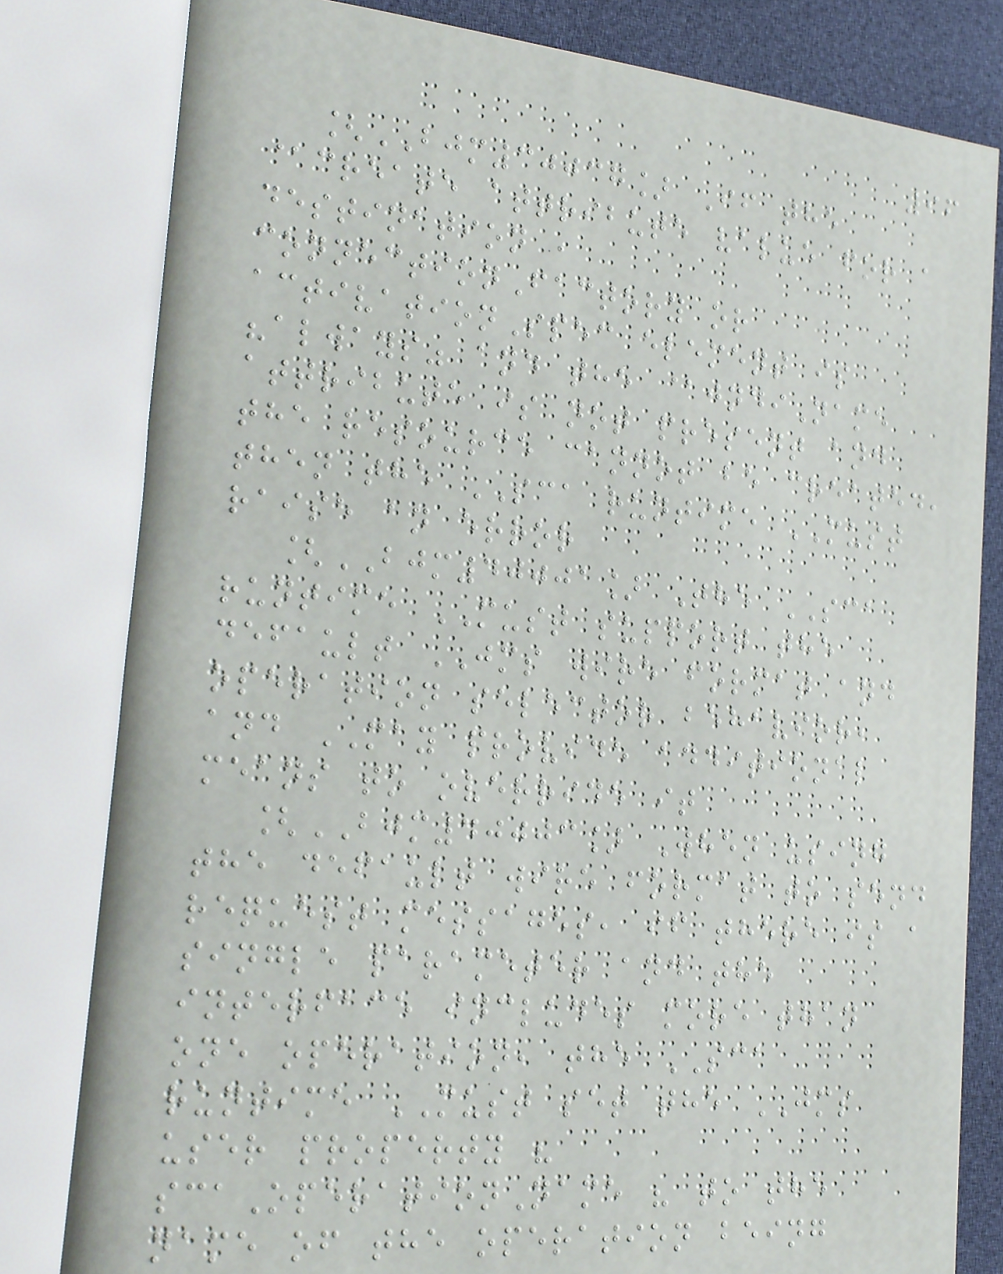96
[BJM30037] If the
@create attribute value for a
destination ,
connectionFactory or
activationSpec element is
"always" and the @jndiName
attribute is not present and
the resource cannot be created,
then the SCA runtime MUST
raise an error
[BJM40001] The SCA
runtime MUST support the
default JMS wire format and
operation selector behavior,
and MAY provide additional
means to override it
[BJM40003] When using
the default wire format to send
request messages, if there is a
single parameter and the
interface includes more than
one operation, the SCA
runtime MUST set the JMS
user property "
scaOperationName " to the
name of the operation being
